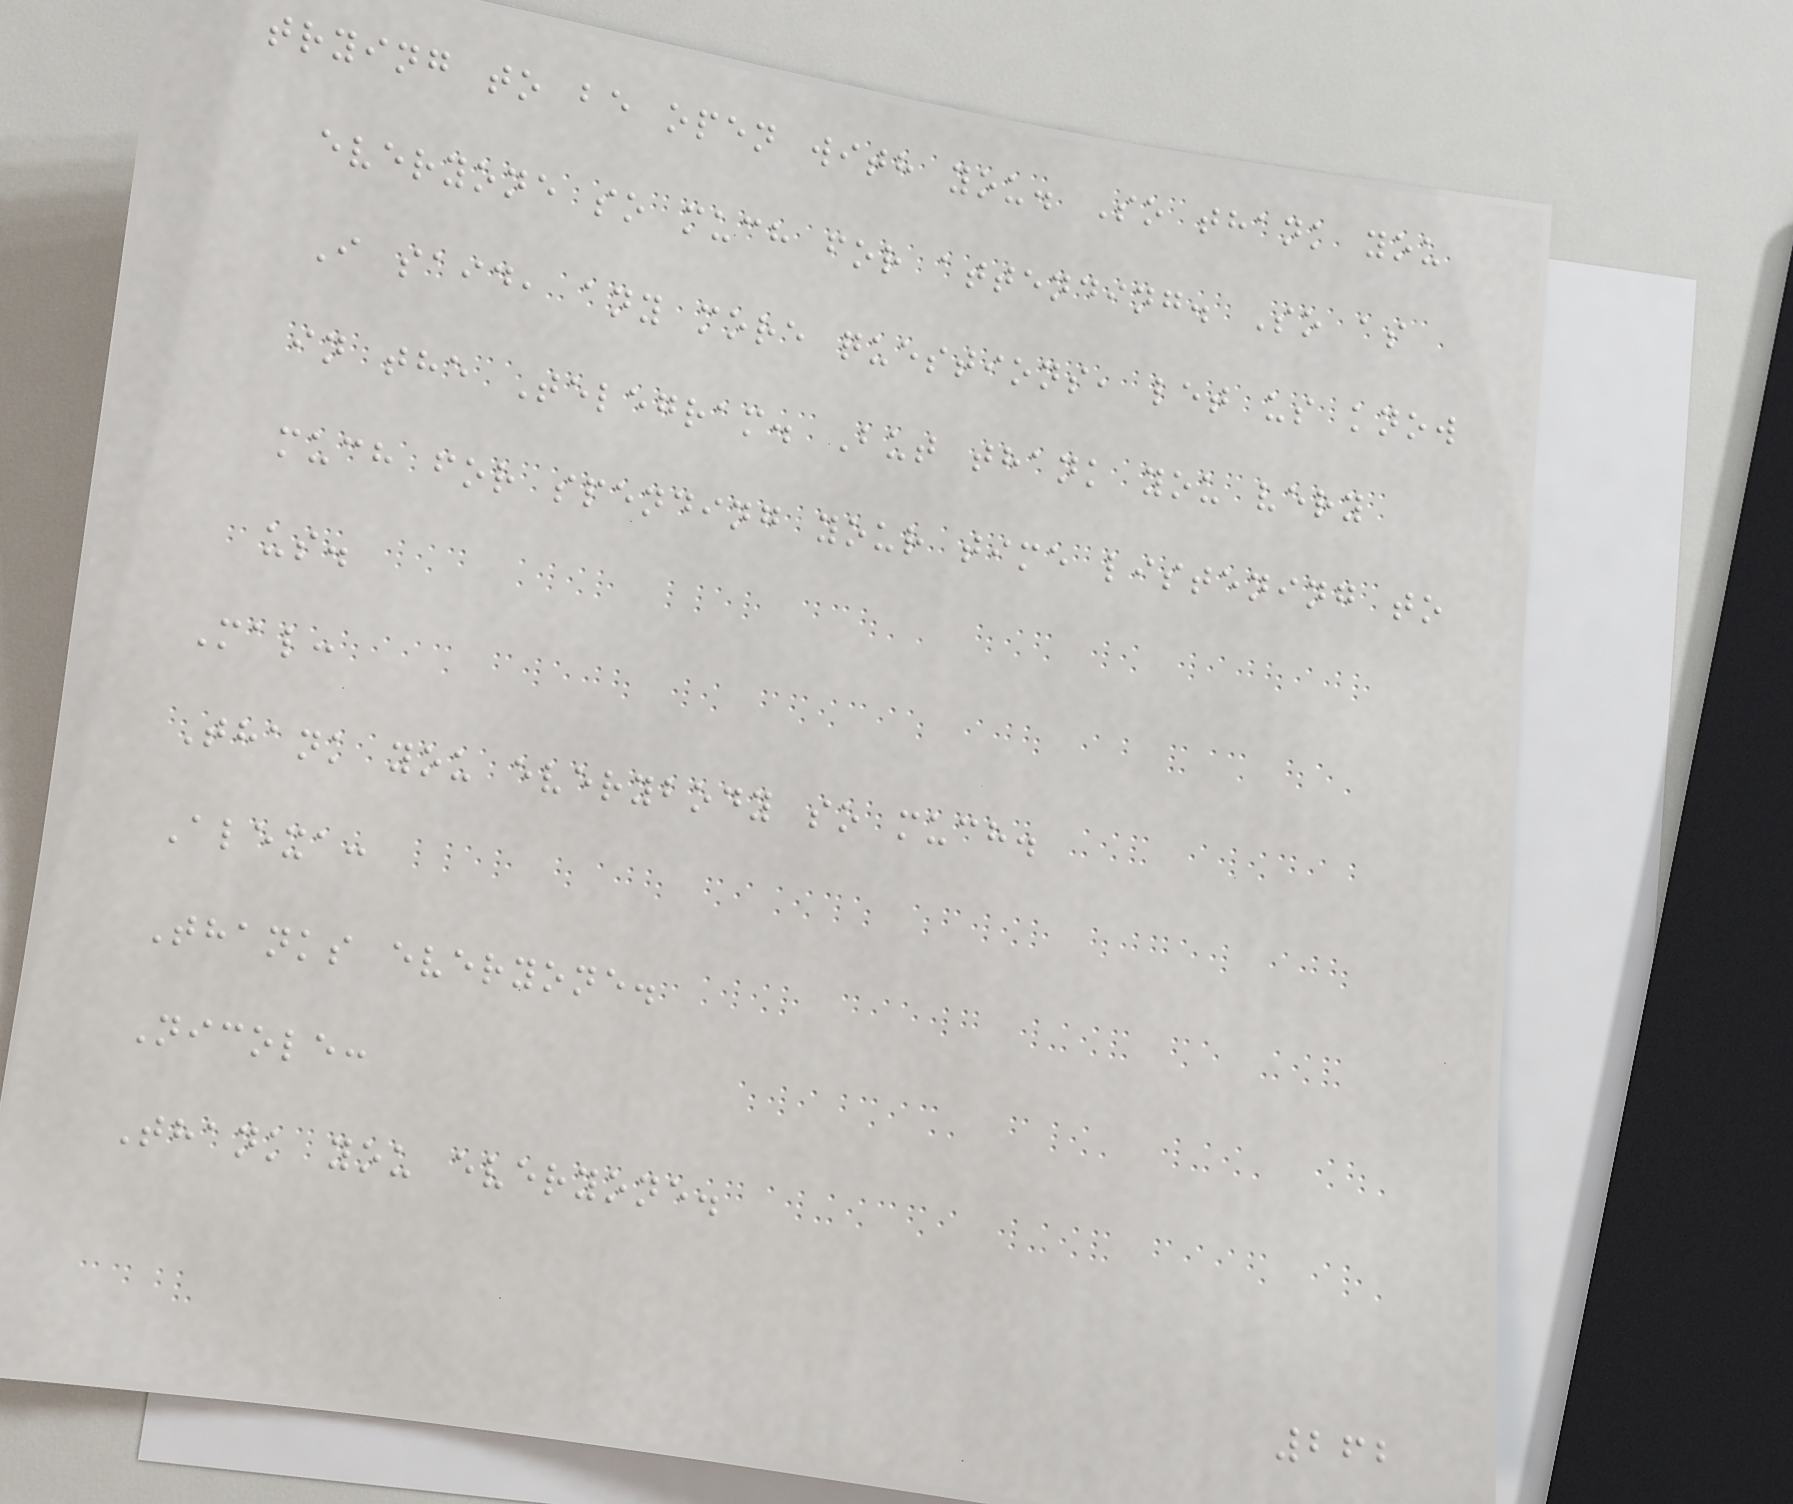trying to be open with you. So thank you
everyone so much for attending. So as
I said, any more questions, let us know
in the Telegram. But thank you very
much for spending your time listening to
us.
Mal:
Thank you everybody so much.
Alexa:
Thanks everyone.
Nicole:
Thank you everyone.
262
